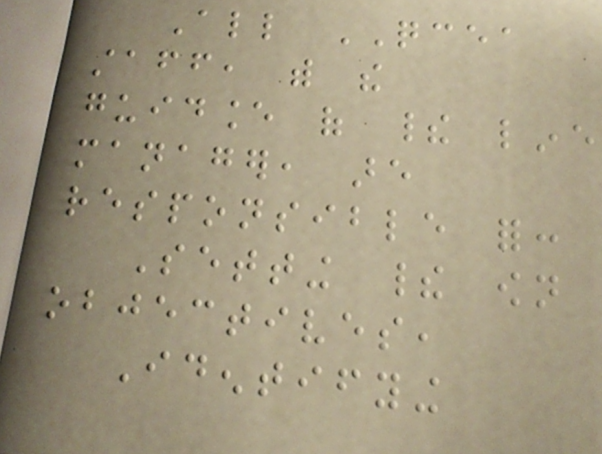All QCEA
staff, with the
guidance of their line
manager, are
responsible for:
Setting their own
objectives,
Identifying
